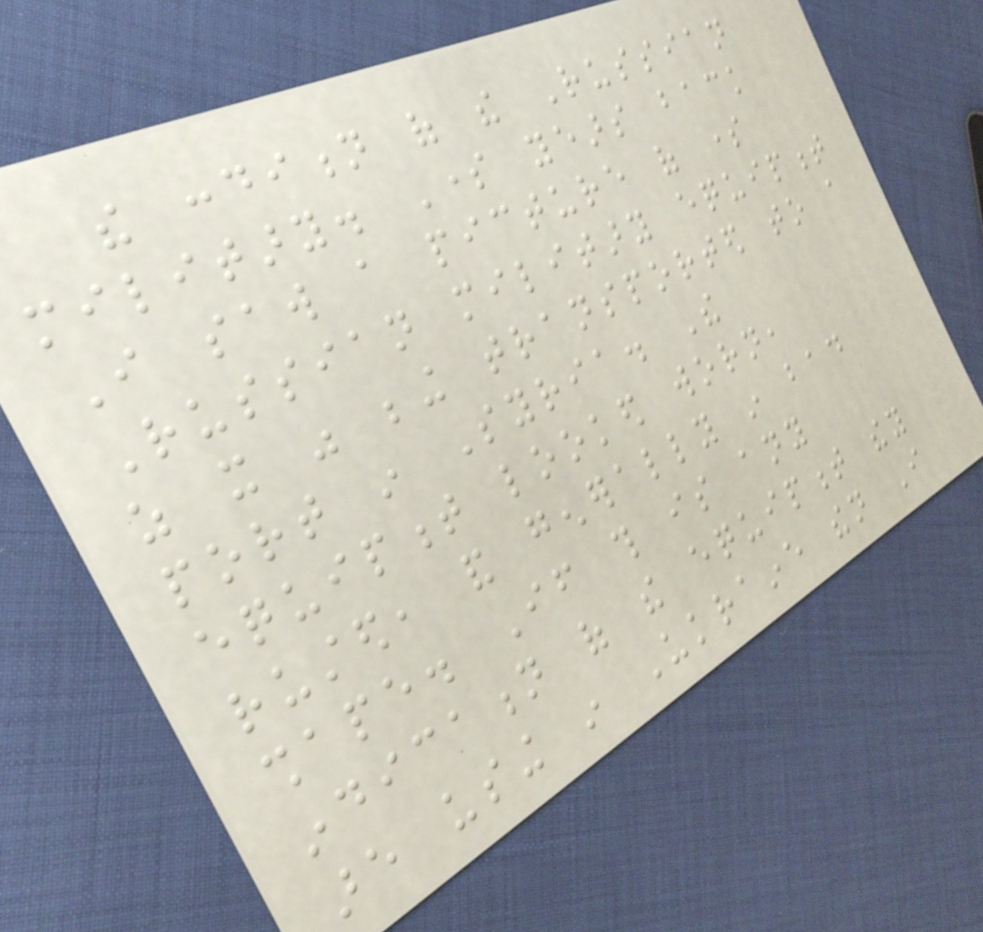the condition of the Russian
military. Some years back
I saw a picture of some
Russian military equipment
as it was being transported to a
port in Syria. The
equipment looked worn,
rusted, and generally in bad
shape. If this is any
indication of the equipment they
are using in Ukraine then I
